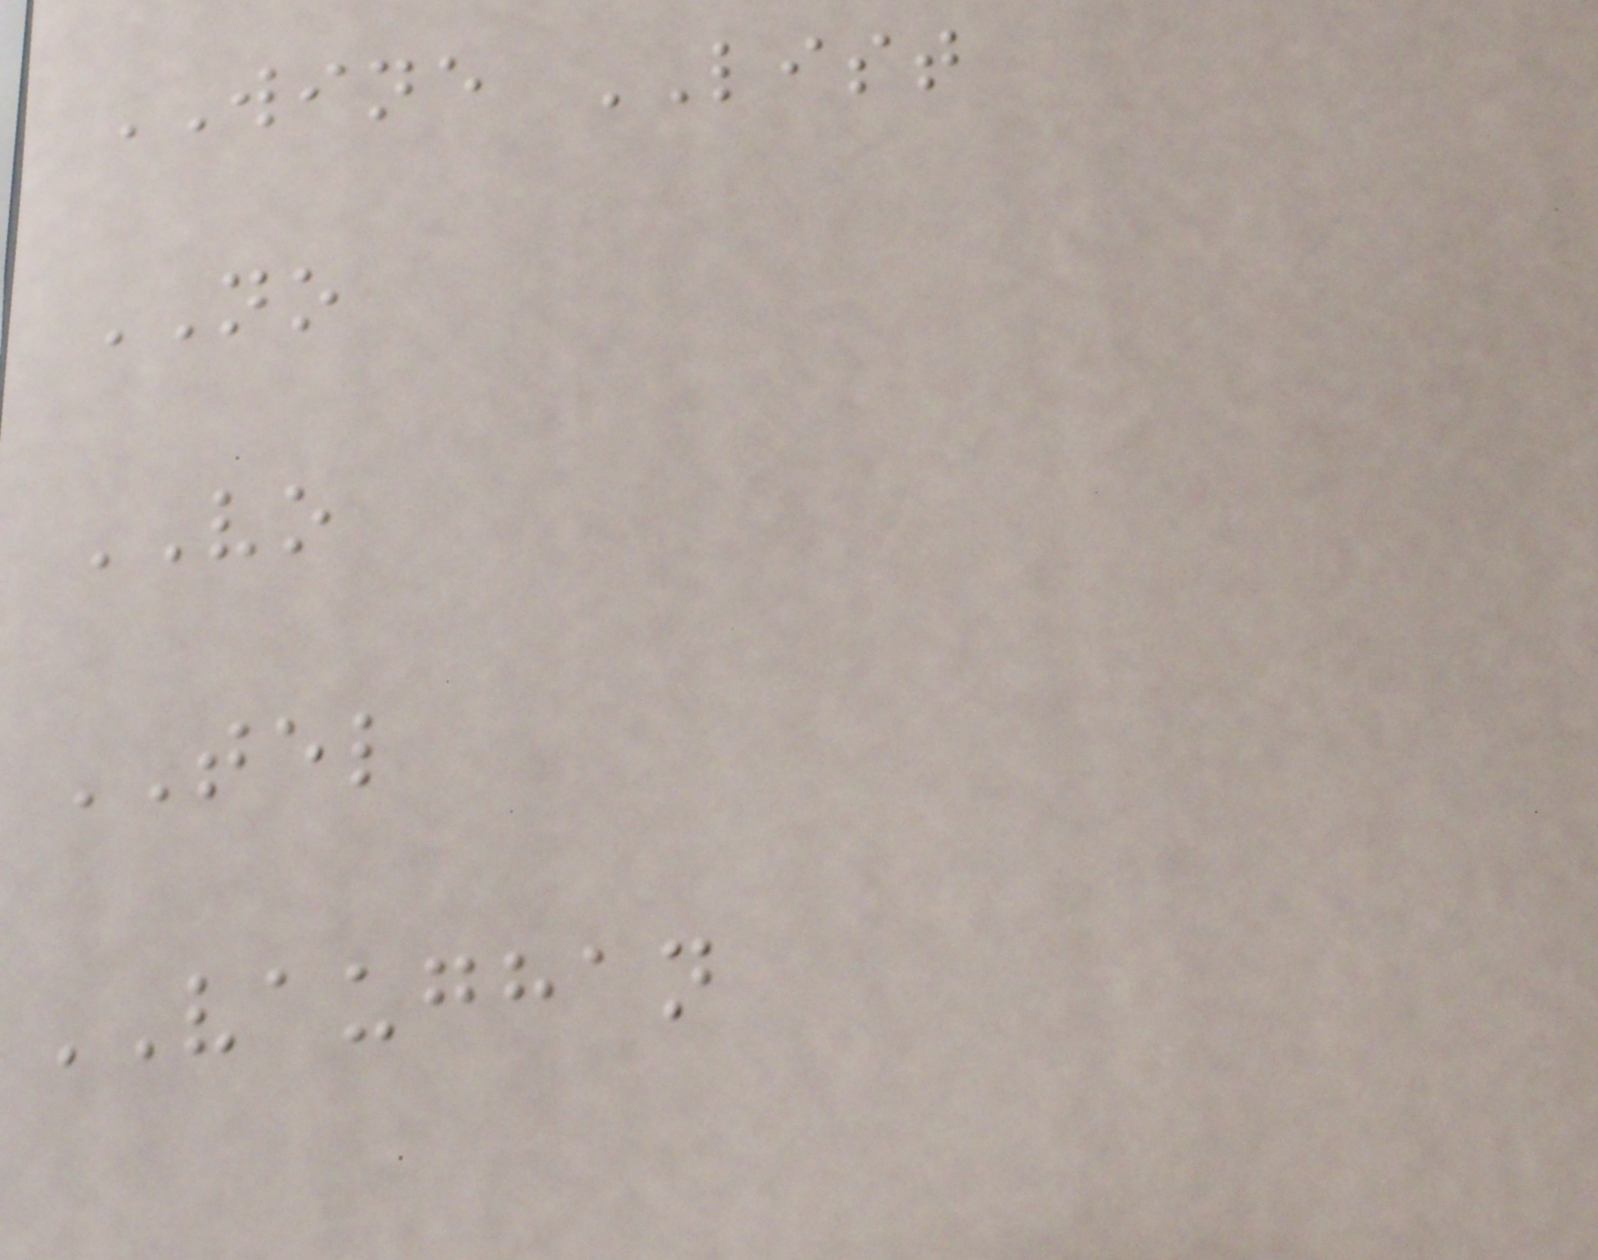WINE LIST
NO
VO
TEL
VAUGHAN
